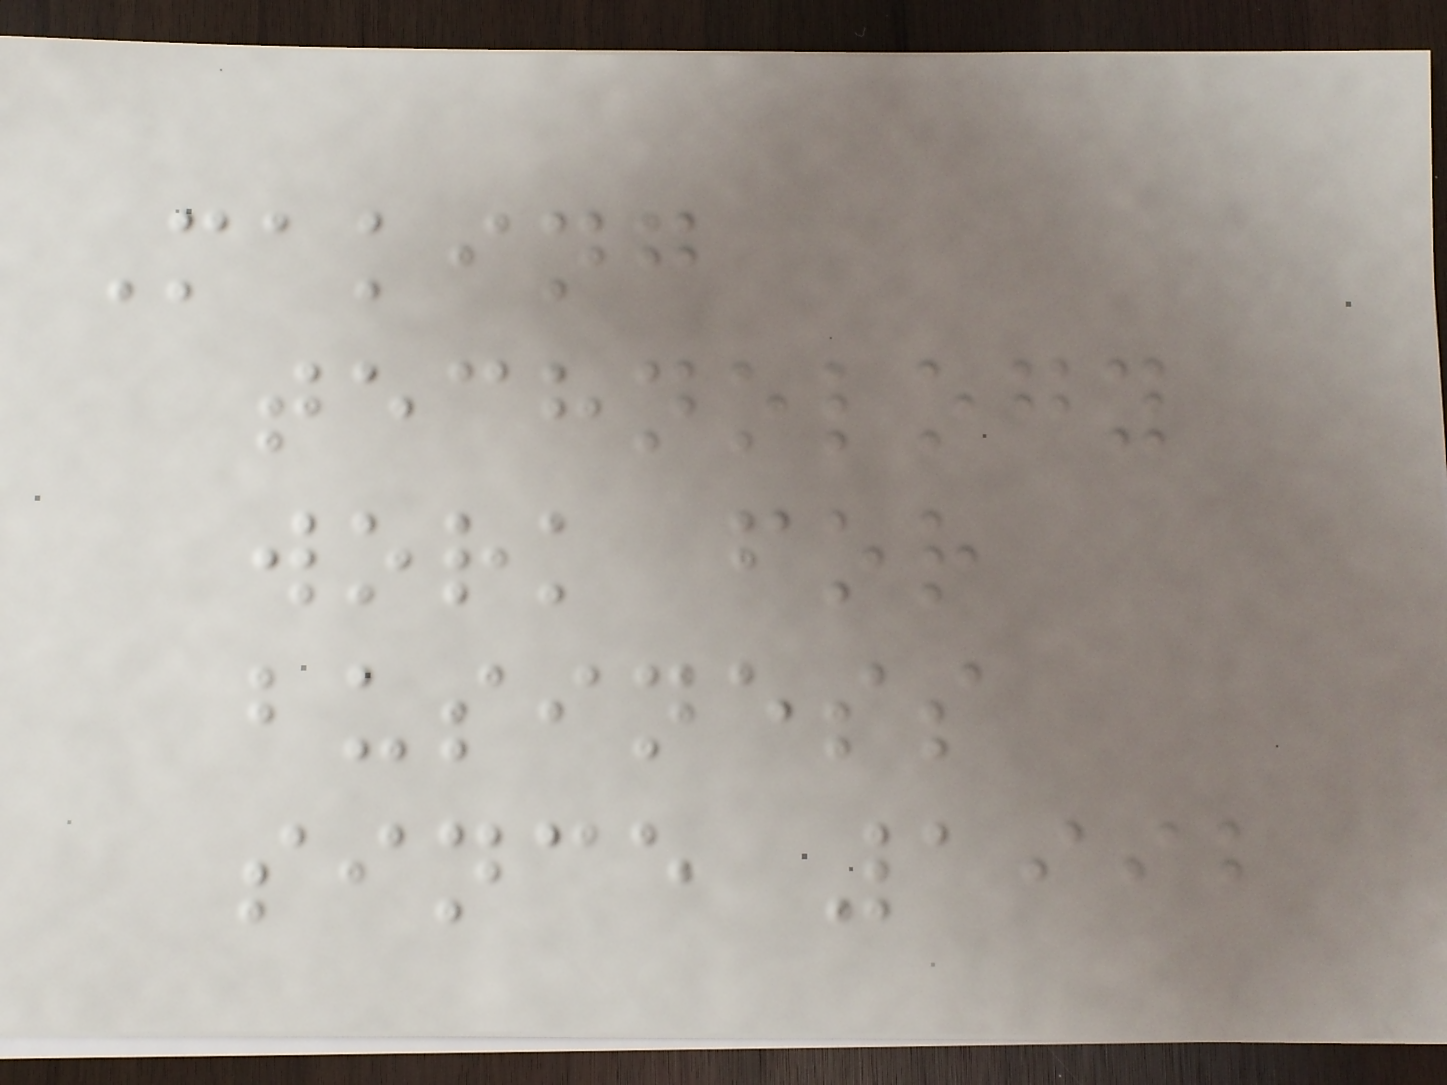Making
technology
work for
business
since 1992
